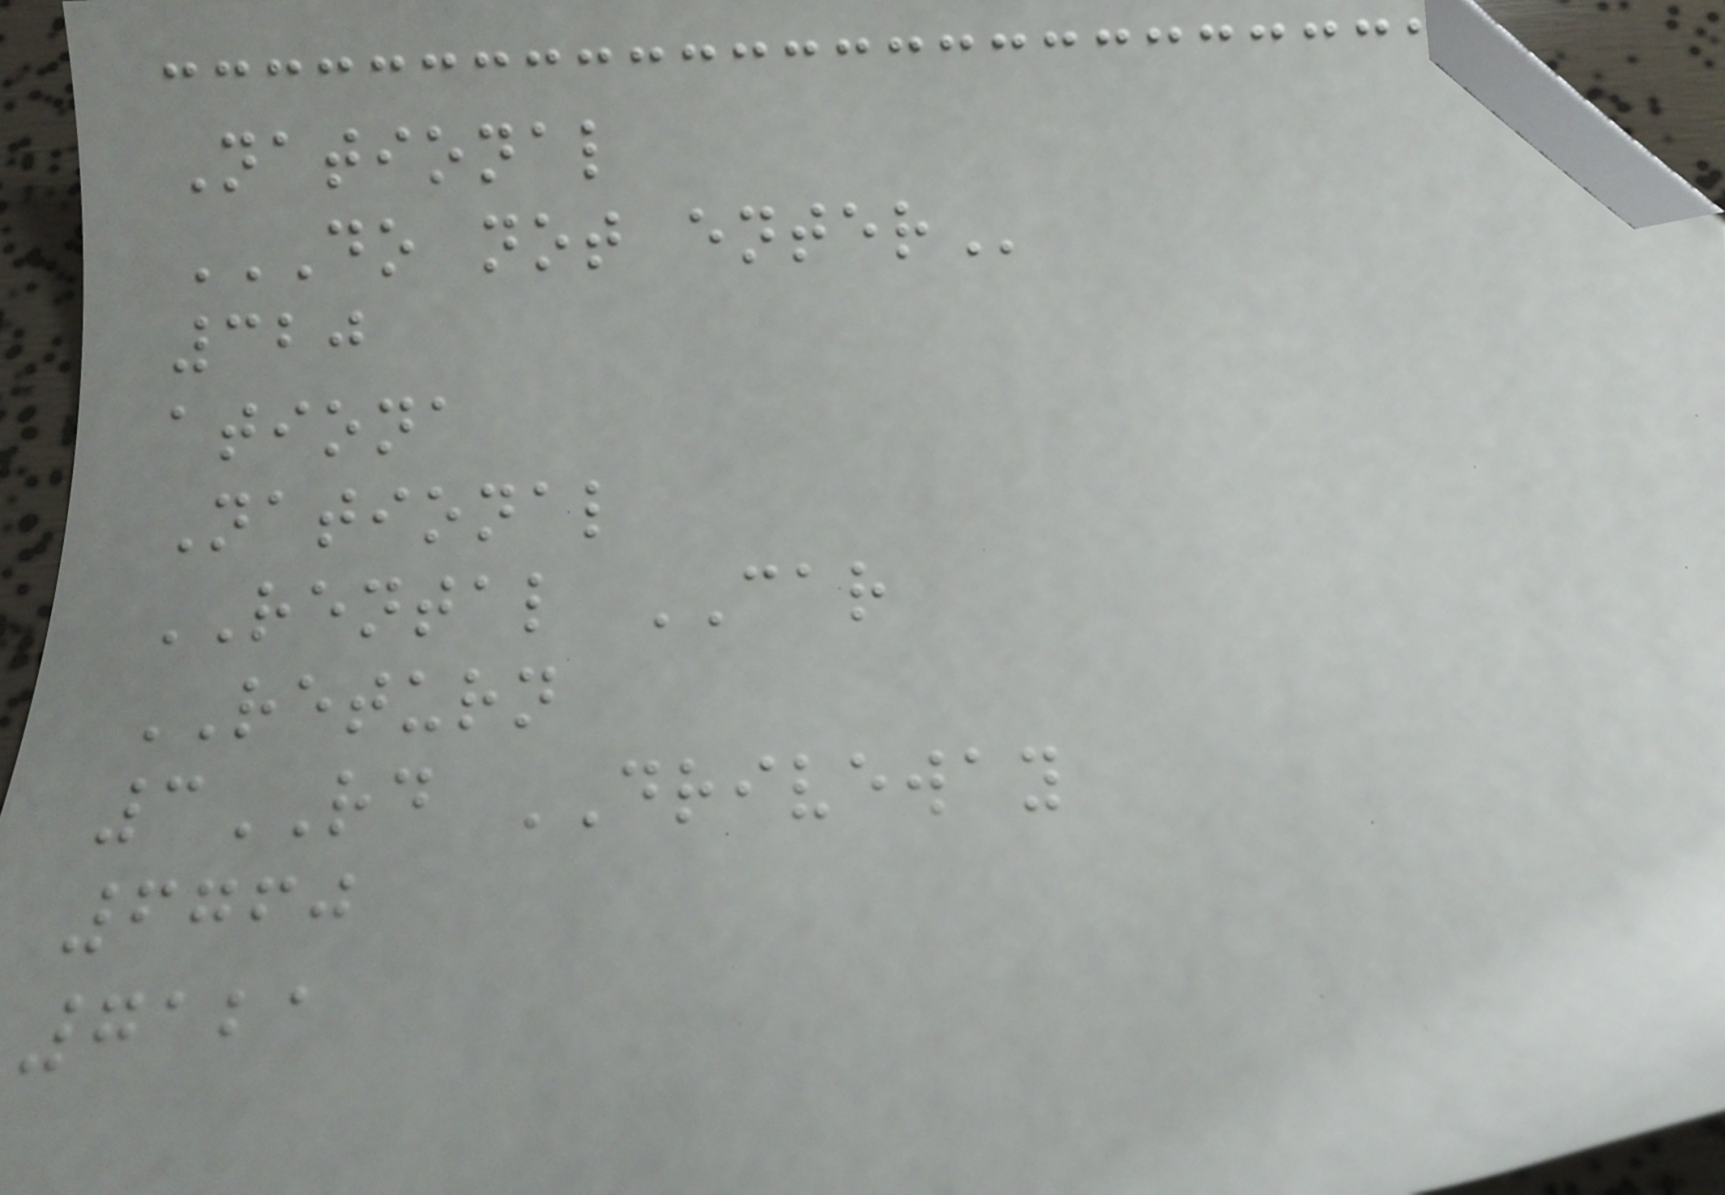National
DO NOT ENTER
320
ationa
National
RENTAL CAR
RETURN
3RD DRIVEWAY
6760
7121
